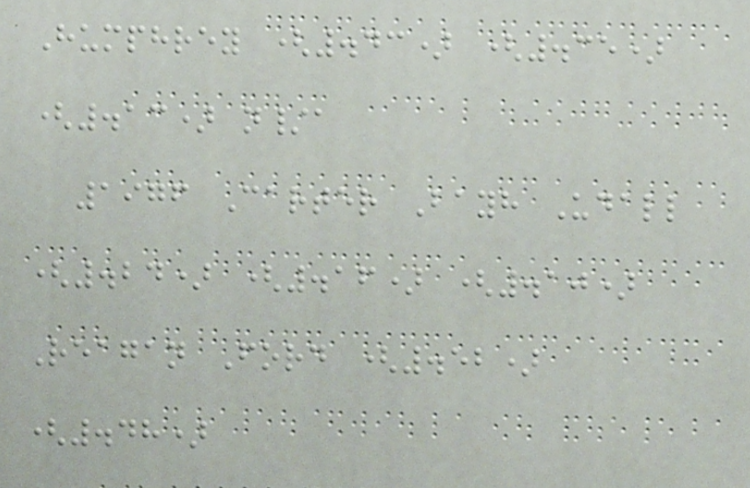Humphrey (.43) (.35)
(.13) n/a
1976 Carter Bayh Udall
(.24) (.16) (.10)
Reagan Ford (.52)
(.48)
